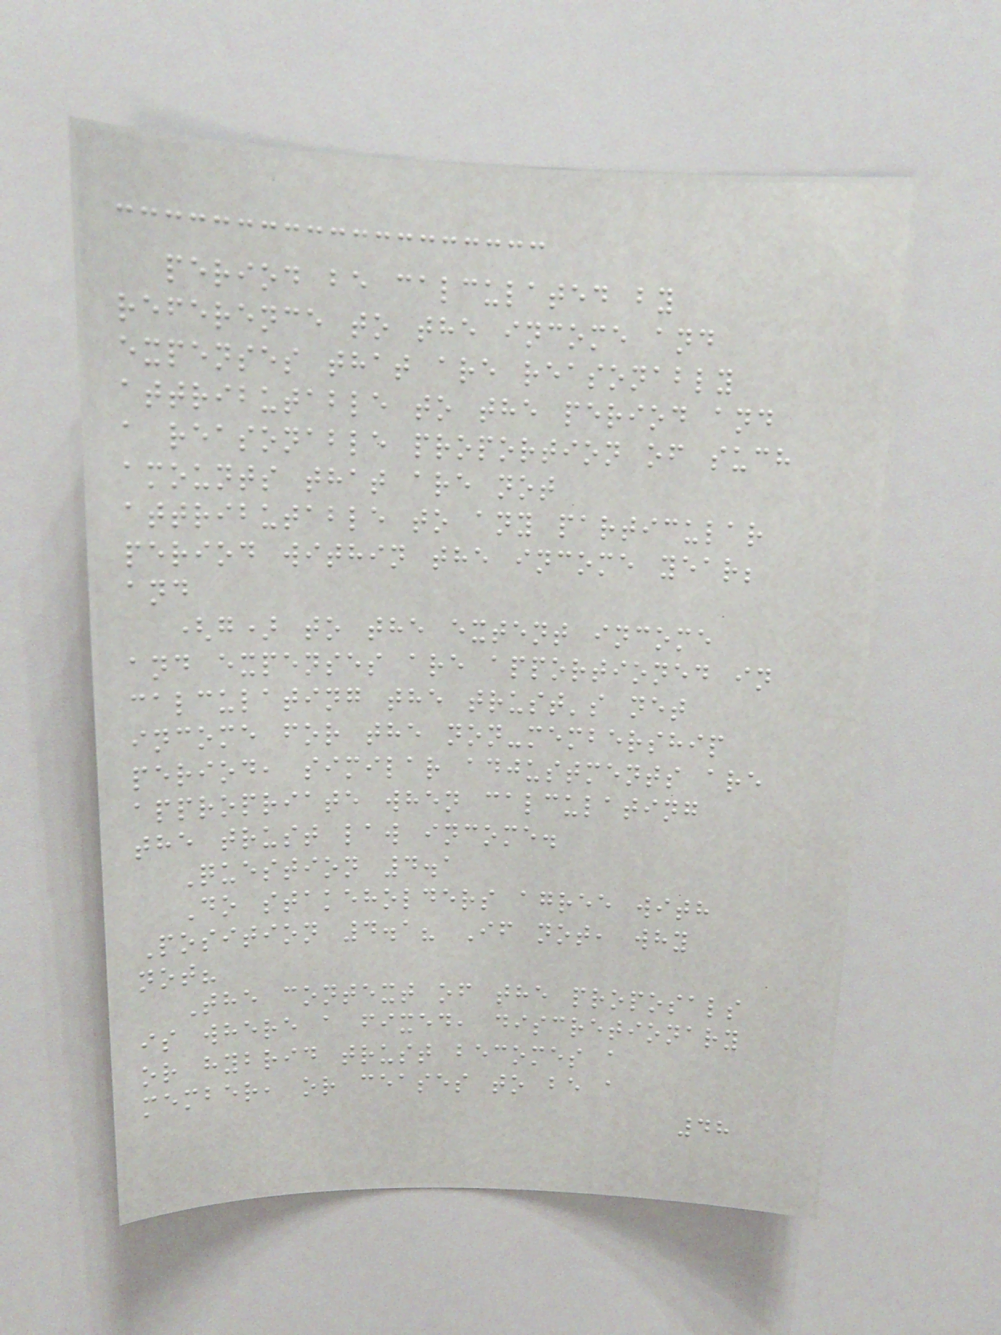period be calculated by
reference to the income and
expenses that are reasonably
attributable to the period and
a reasonable proportion of such
amounts that are not
attributable to any particular
period within the income year;
and
(g) to the extent income
and expenses are apportioned in
calculating the trust's net
income for the non-membership
period, similar adjustments are
appropriate when calculating
the trust law income.
Question 4.1
Do stakeholders agree with
Position 4.1? If not, why
not?
The context of the proposals
is where a fixed, discretionary
or hybrid trust becomes a
member, or ceases to be a
48
